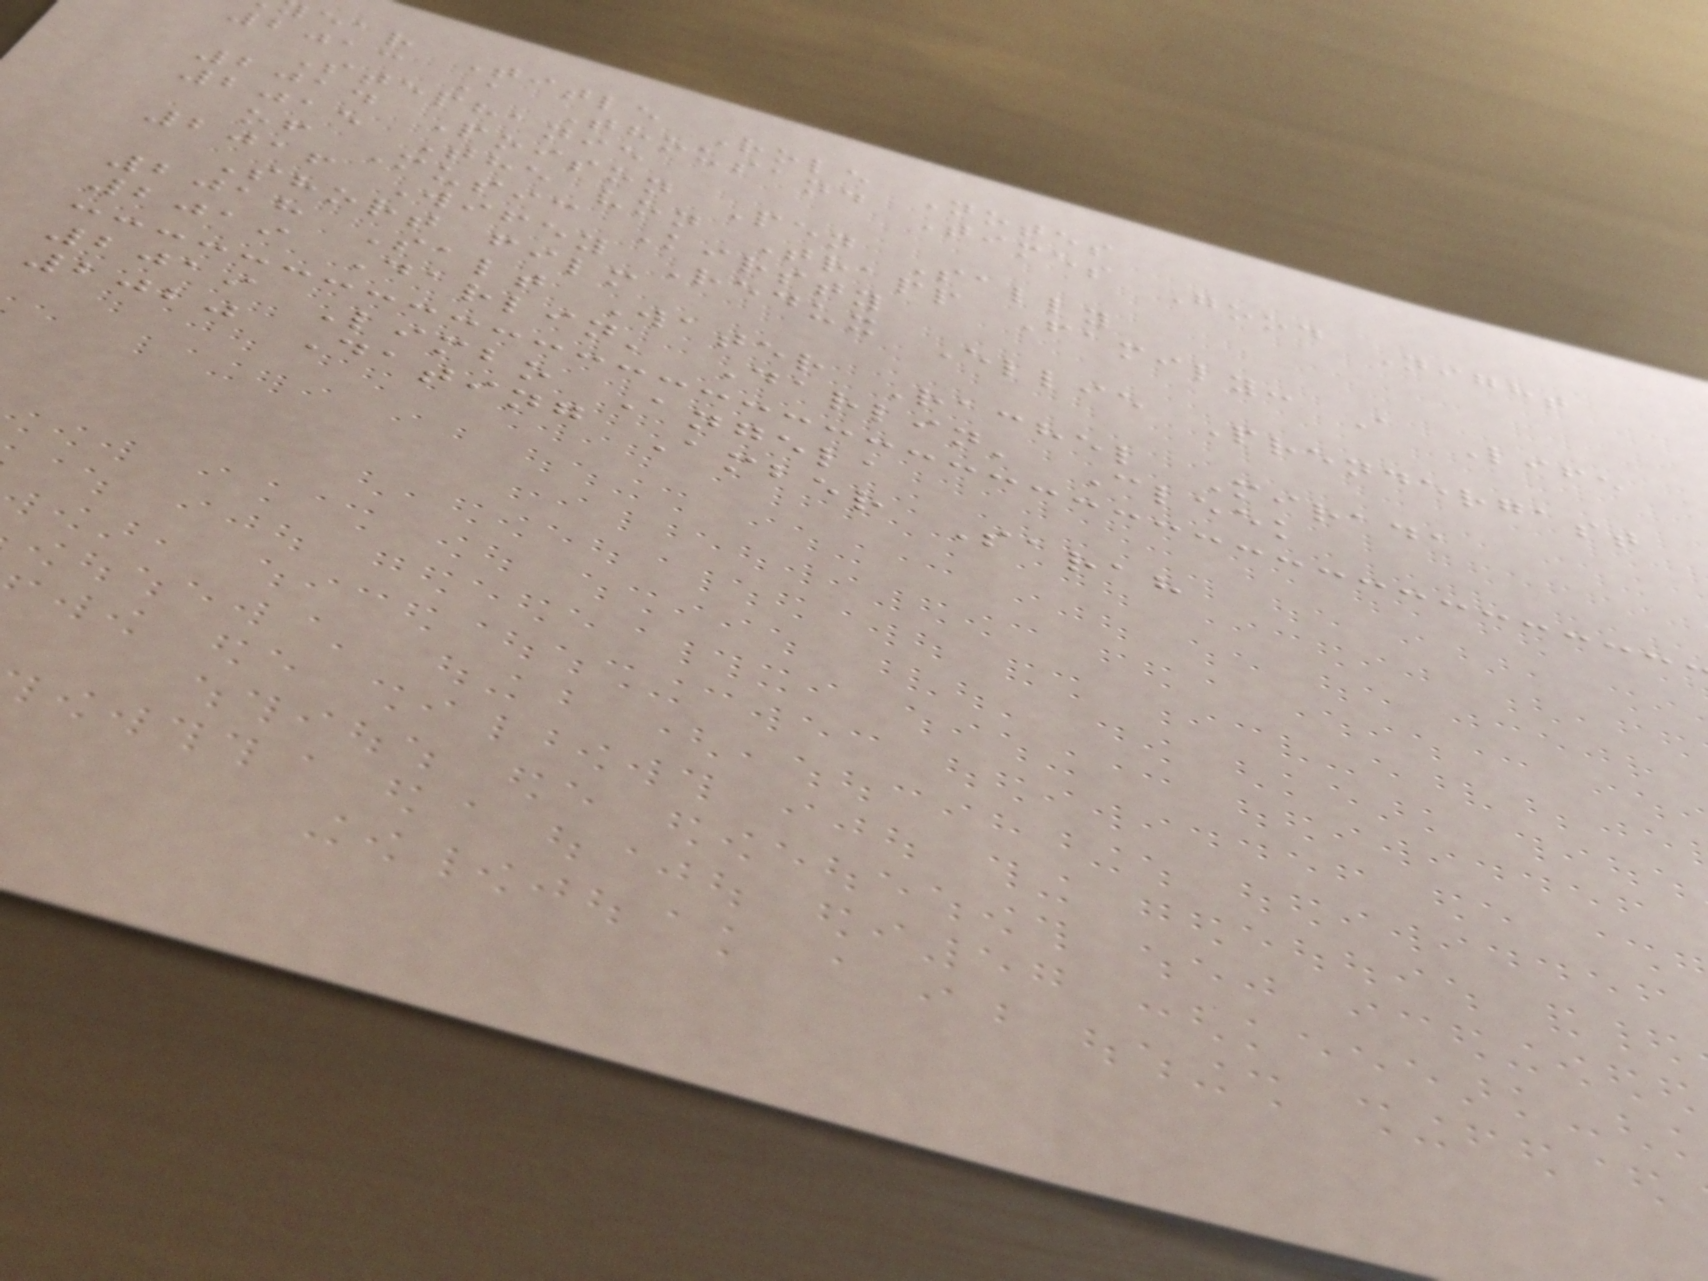ear Title Role Notes
2013 A Thousand Times Good Night
Stephanie
2014 Poison Pen Sally
2015 The von Trapp Family: A Life
of Music Kirsty
2016 Wifey Redux Ellie Prendergast
Short film
2018 Salt Water Rachel Mirada
2019 Darlin' Darlin' Cleek
2019 Limbo Angela
2020 Dating Amber Sarah
